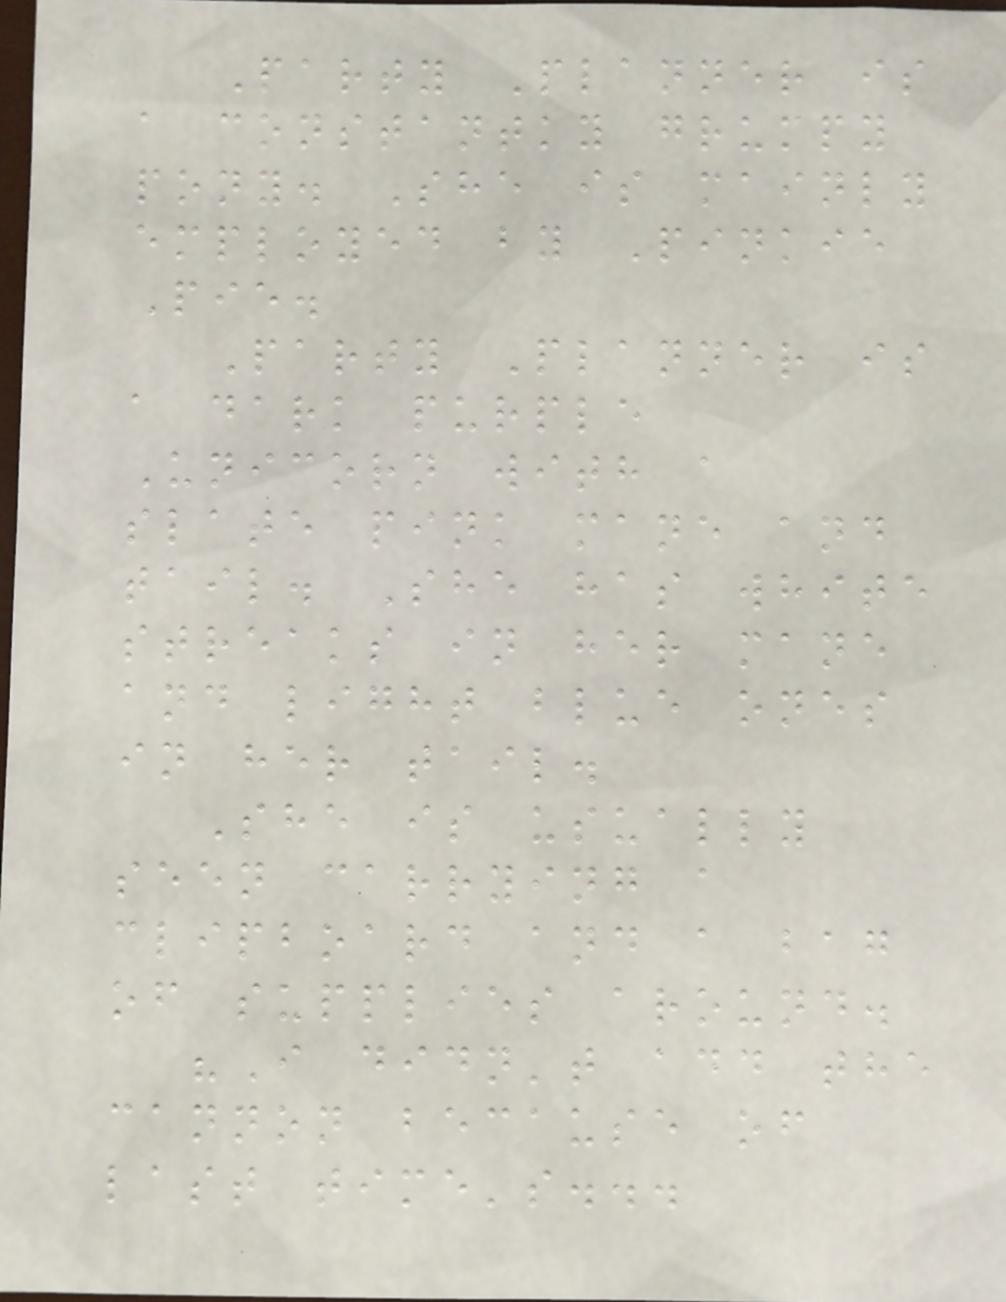Party Planner is
a constantky grumpy
pony. She is mainly
employed by Pinkie
Pie.
Party Planner is
a dark purple
Unicorn with a
slate pink mane and
tail. She has white
streaks in her mane
and light blue ones
in her tail.
She is usually
seen carrying a
clipboard and a bag
of supplies around.
"I didn't add the
cannon because of
last time's...
